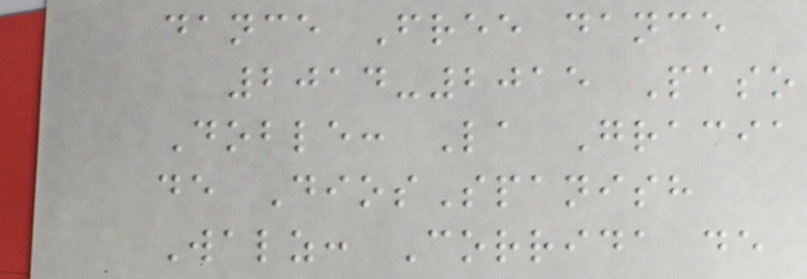dance Free dance
2014-2015 Paso
Doble: La Gracia
de DiosSpanish
Walz: Corrida de
